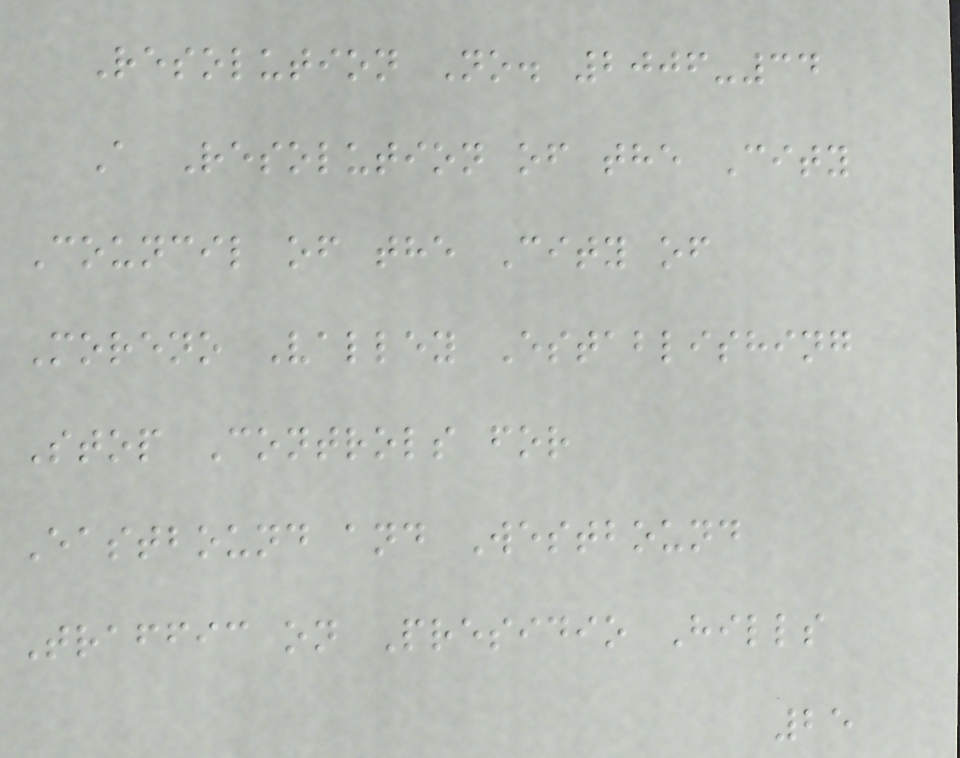Resolution No. 2006-34
A Resolution of the City
Council of the City of
Moreno Valley Establishing
Stop Controls for
Eastbound and Westbound
Traffic on Presidio Hills
25
